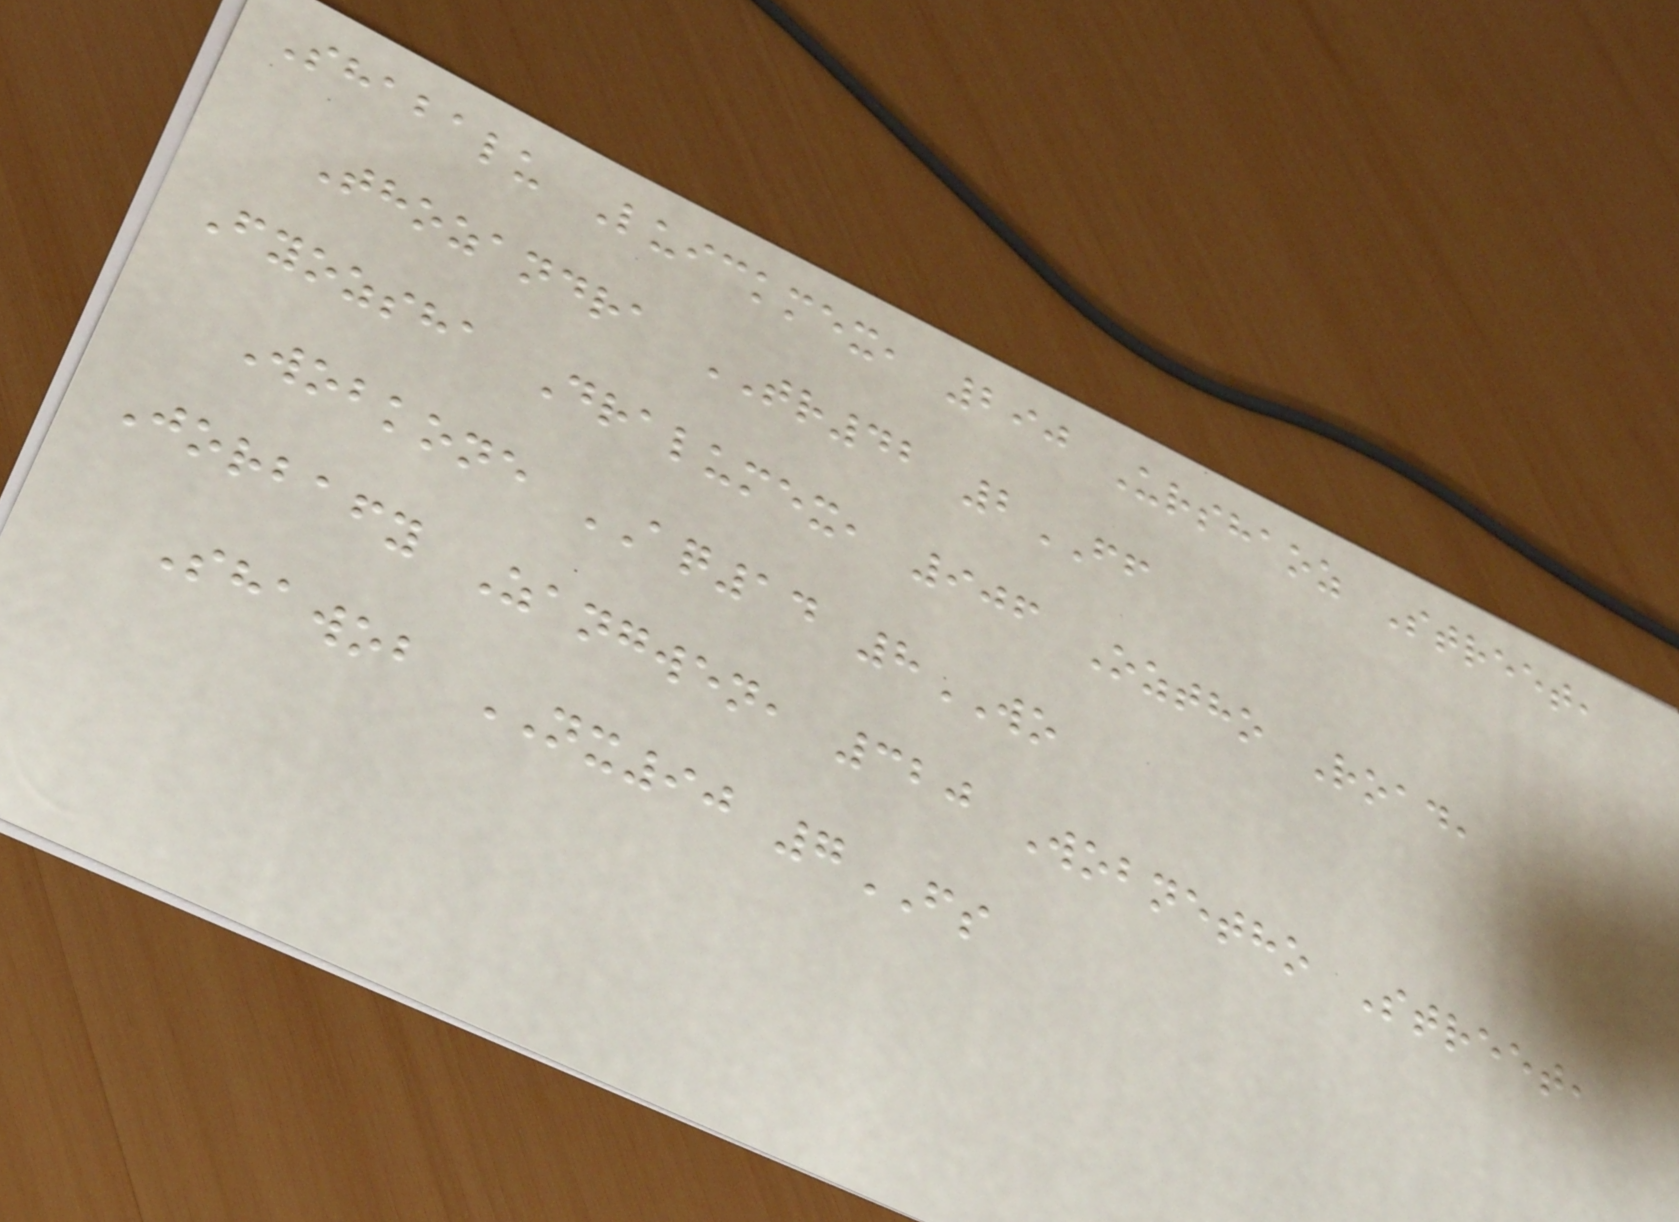Shabalu Luickmex, 290 Urshaoz Street,
Thozandra TR42 2FF
Fyozsha Dralumex, 906 Oztho Road,
Wobkone AQ14 8WO
Jorbafy Zangwen, 320 Wobnetho Street,
Shawob NX90 7FS
